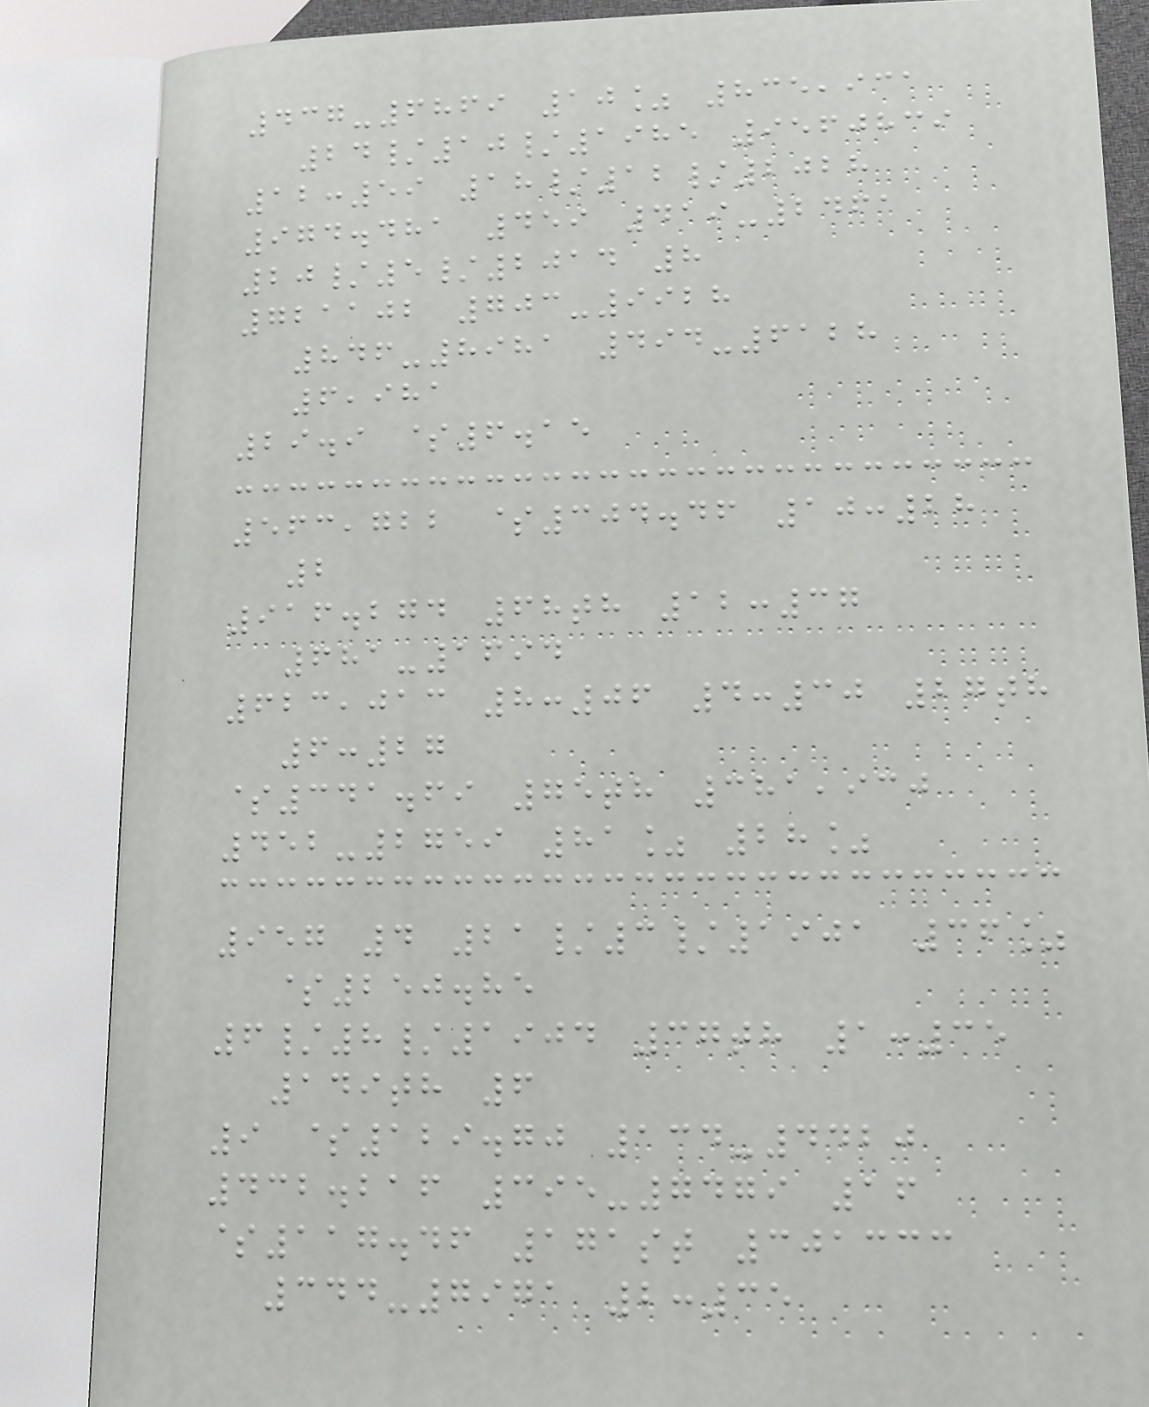437-6869 10% 835,931
24/10/1985 9560839
12:59 18/12/2028
974.481 459 419-2461
20/5/2014 8
721102 703-9928
846-8981 494-6128
6,981
29.9 $6.15
563,722 $304.46 10:28
2
916.274 68th 12:37
681-1694
623,013 8:06 4:30 27th
6:27
$341.69 75th 381,930
452-2759 81% 28%
957 4 21/3/1901 36%
$250.85
6/8/1904 37th 1:35
149th 6
9 $129.70 134-4420
432.216 395-7479 16
$117.46 171st 301333
344-7971 2:35
